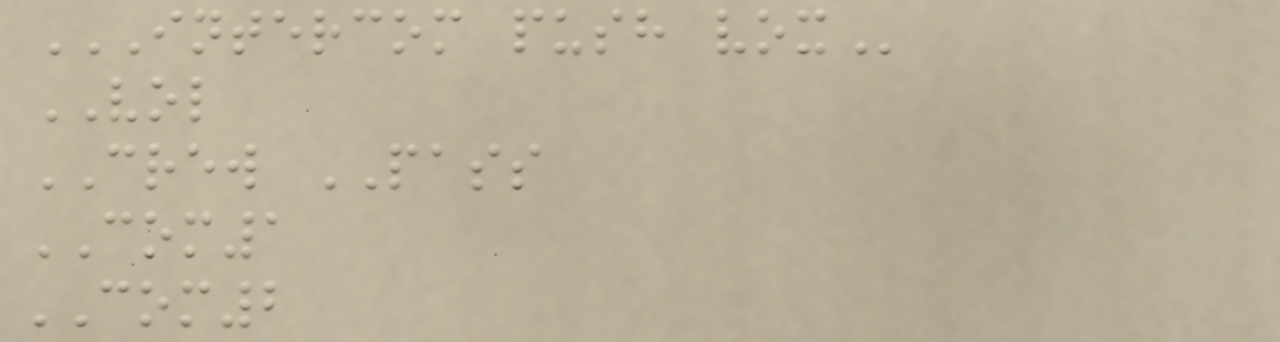INTERCOM PUSH VOX
VOL
CREW PASS
COM1
COM2
